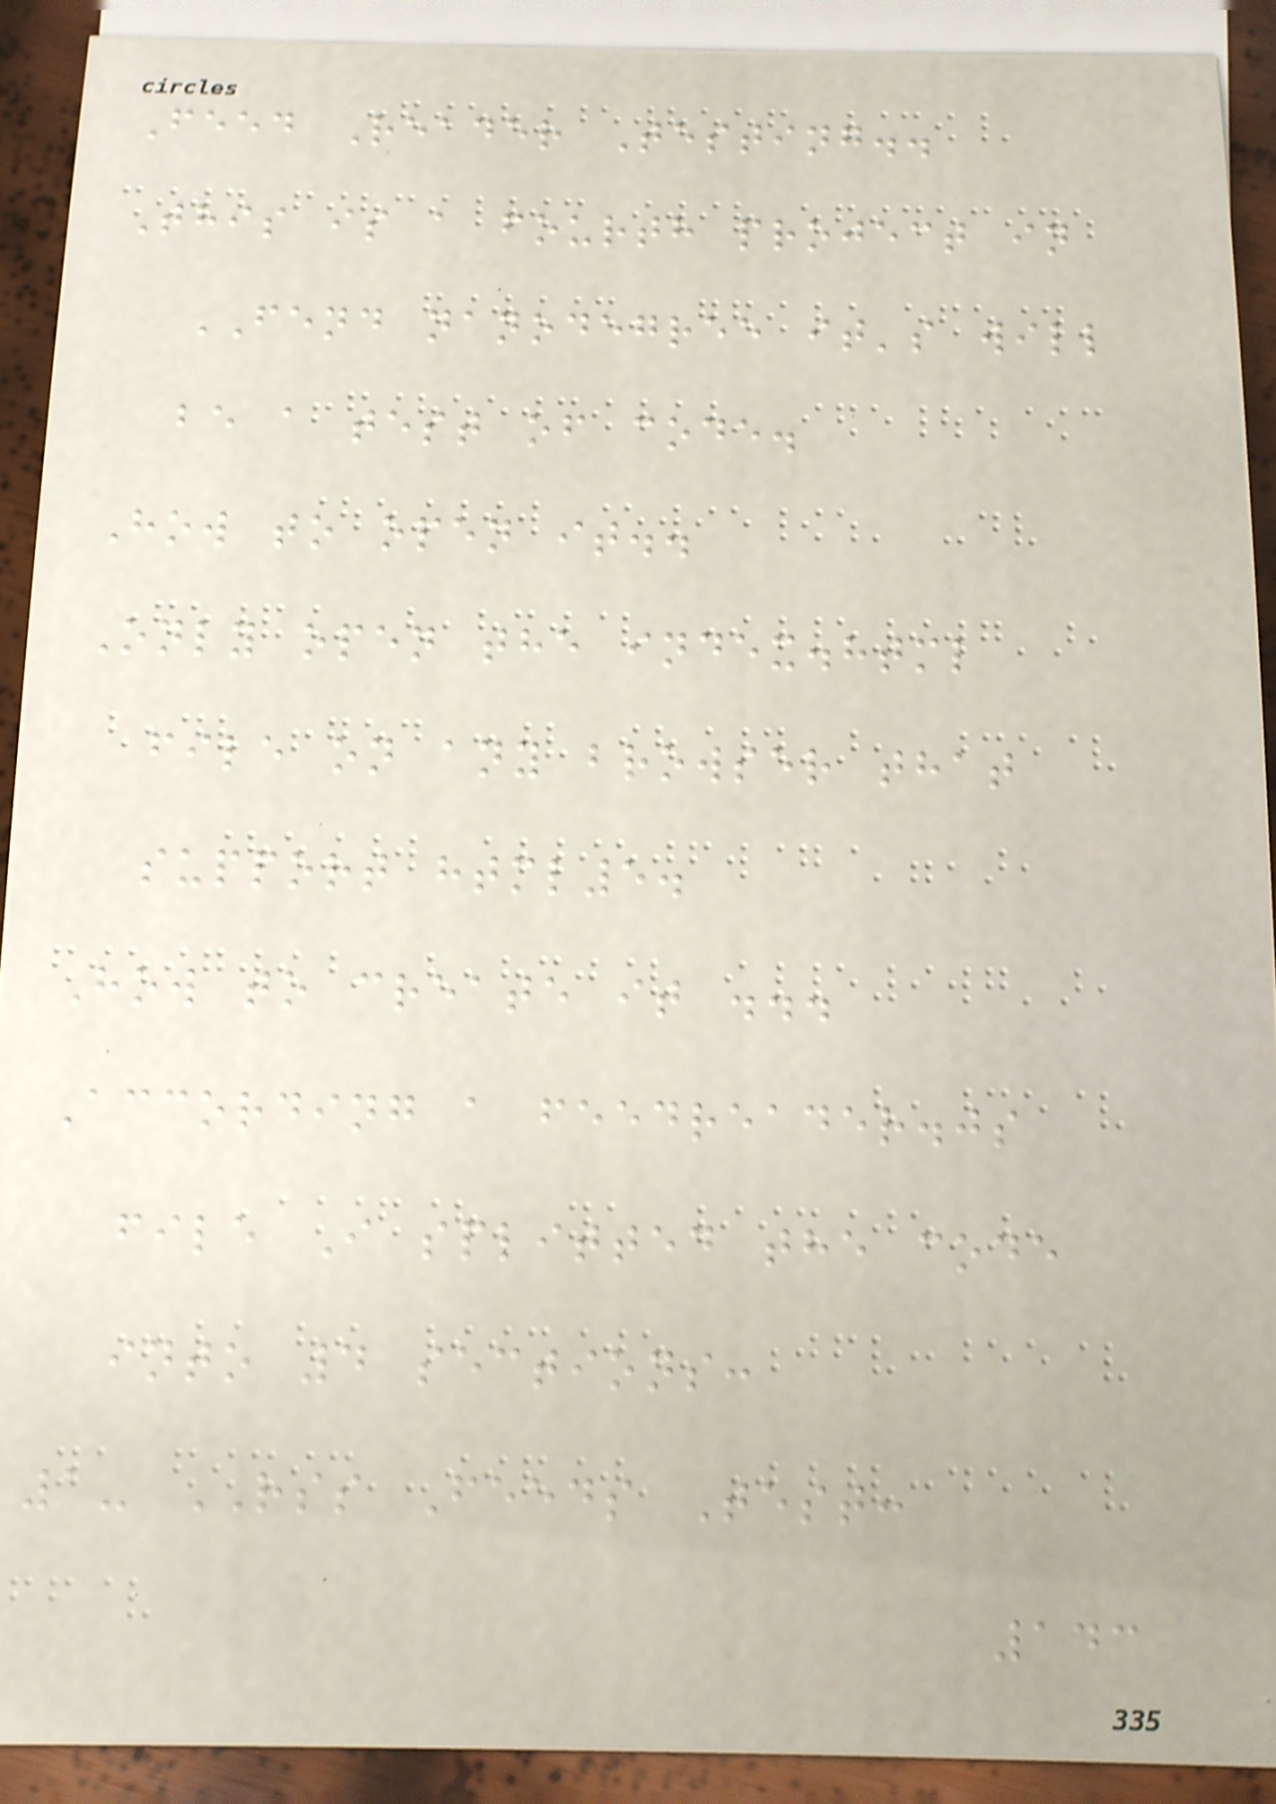Feed Reader Testing..
This is a fourth project in
FEND nanodegree it's will
be a test of code.
How to open it..
Only open the index.html
file on any browser that
support html5.
How to create it ...
According a feedreader.js
file I splitted the code
into 4 sections:
1- RSS Feeds Test:
143
